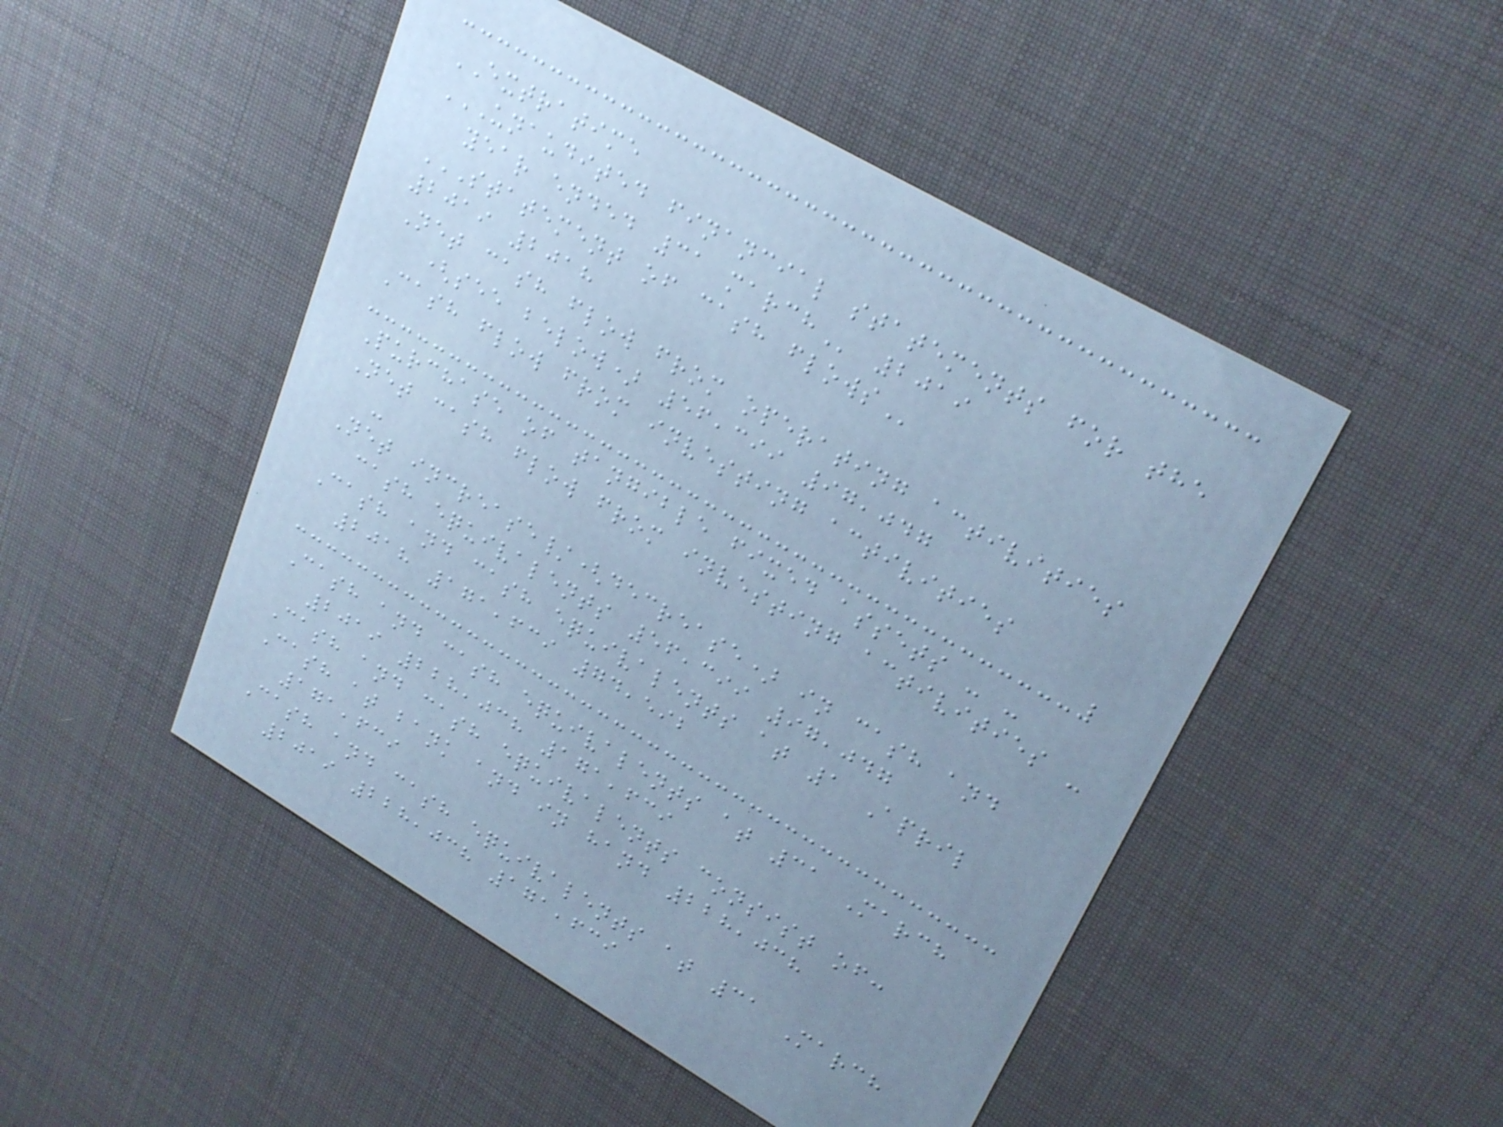EXTRATIME
UNAUDITED FINANCIAL STATEMENTS FOR THE
YEAR ENDED 31 MARCH 2019
STATEMENT OF CASH FLOWS
2019 2018
Net cash flow from operating activities
(see below) 56,399 97,047
Cash flow from investing activities
Purchase of tangible fixed assets - -
Net cash flow from investing activities -
-
Net increase/(decrease) in cash and
cash equivalents 56,399 97,047
Cash and cash equivalents at 1 April
2018 171,639 74,592
Cash and cash equivalents at 31 March
2019 228,038 171,639
Cash and cash equivalents consist of:
Cash at bank and in hand 228,038
171,639
Cash and cash equivalents at 31 March
2019 228,038 171,639
